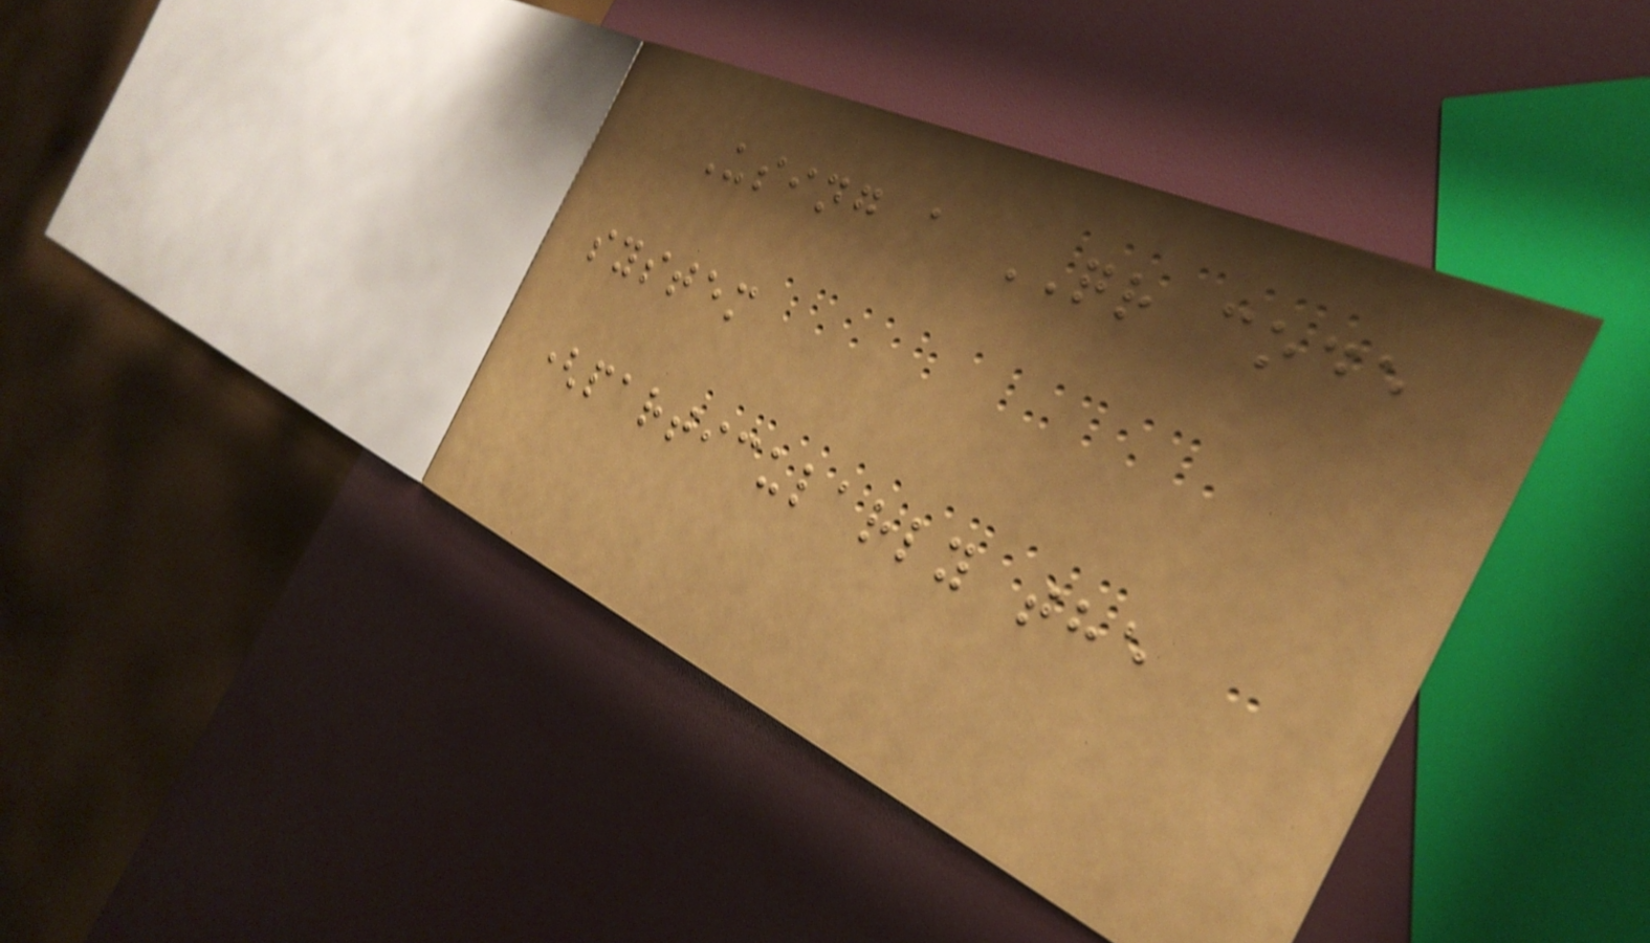Using a QR code
system
(particularly the
